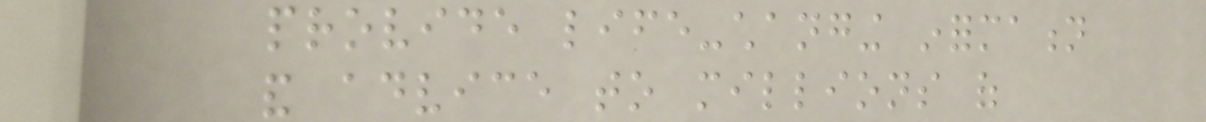provide life-changing information
and advice to millions of
